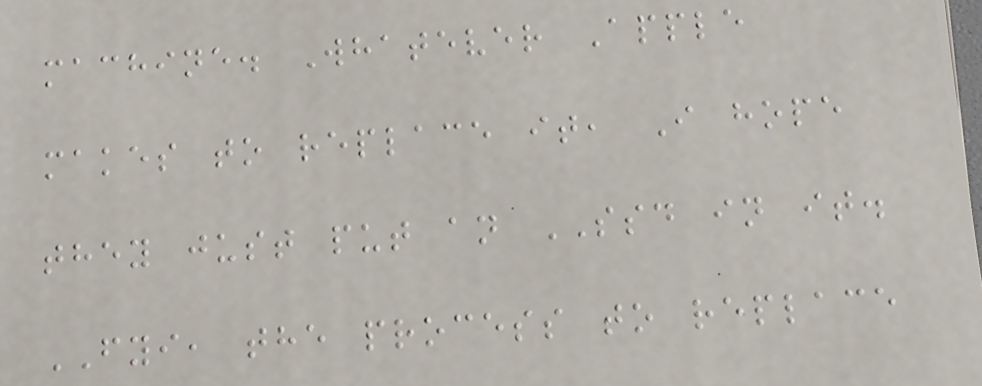machine. Whatever Apple
makes to replace it, I hope
they just put an SSD in it.
FYI, the process to replace
